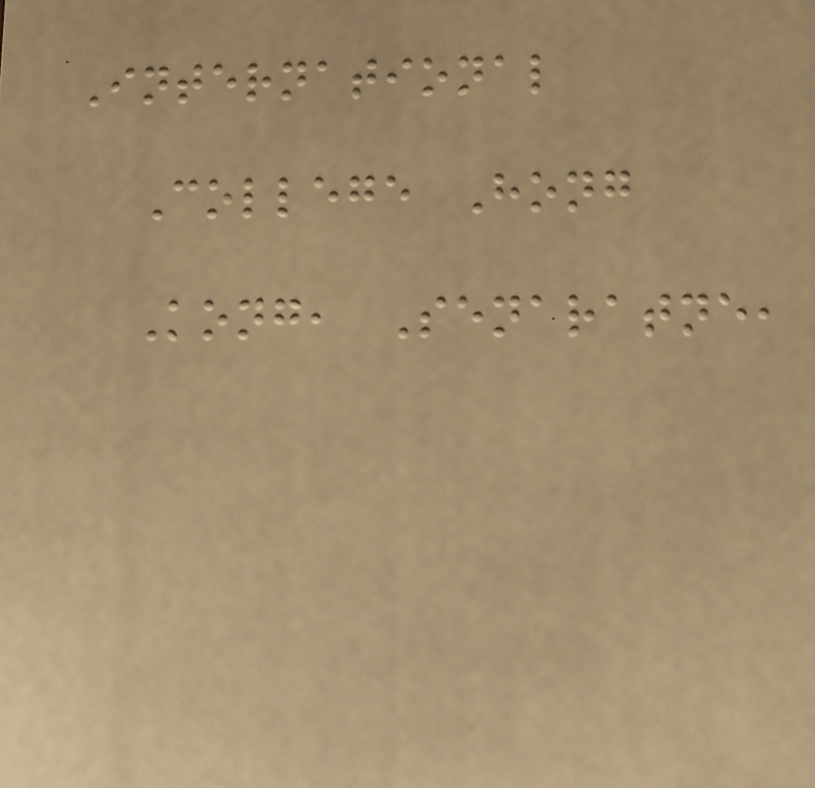International
College Hong
Kong, Senaratne,
